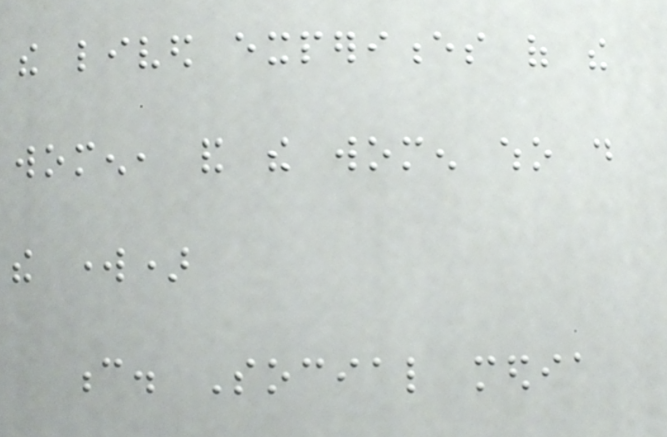the lived experiences of the
women, and the women who do
the work)
c. Social media
